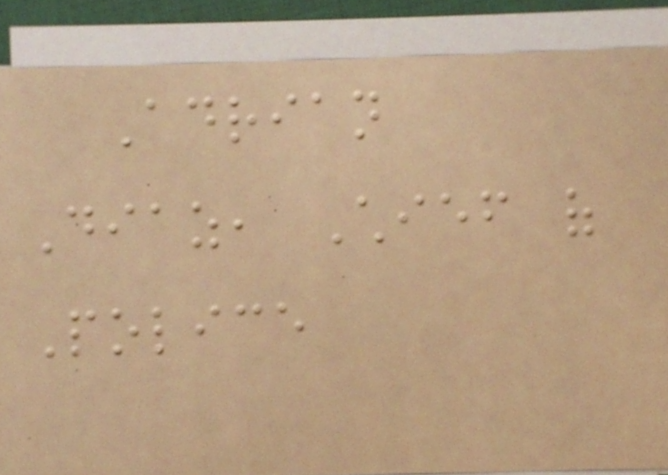Adrian
Diaz, Chief of
Police
